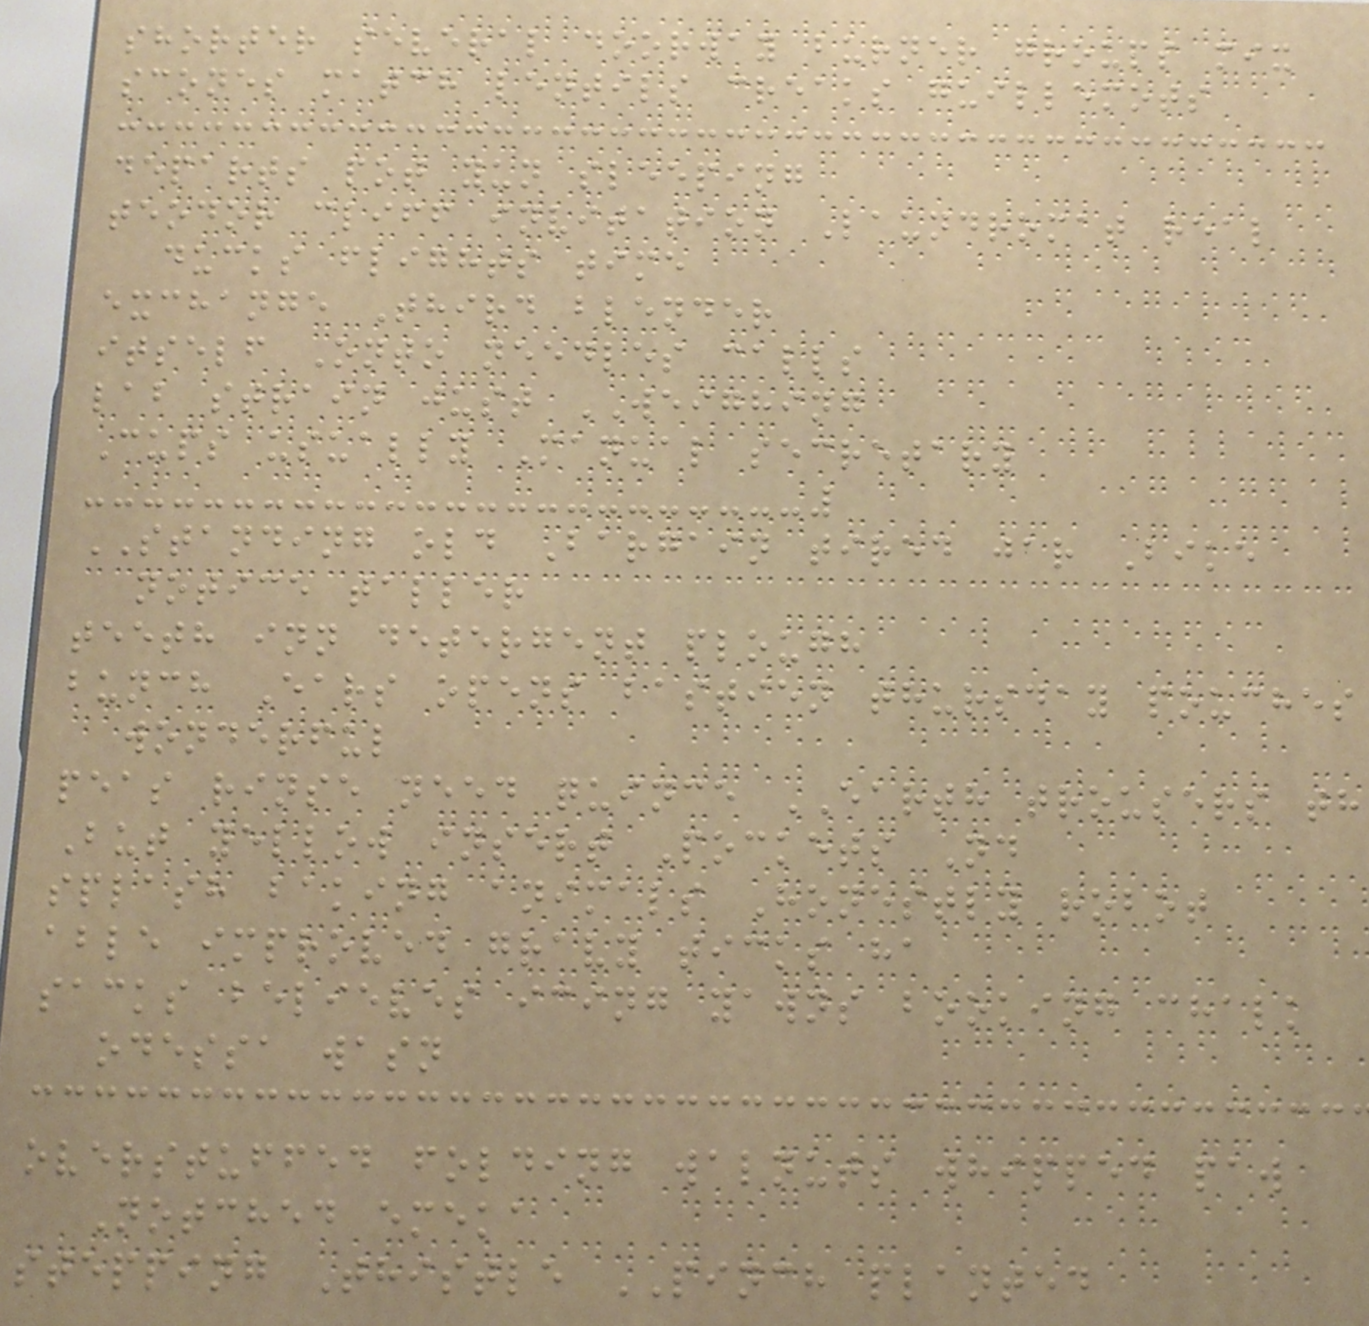shorter several doorway burner groups mix
scones match lentils creaks guillemots
departs pot yun sleeping
teodor cliff invitation Laundromat real
ducks flights time
exchange Third blender
itself Onto needles calls
lab strain just WEIGHING
Cups usually Manual secretary
STANDING old Bargain tired jar Bike
notice taller
teeth inn detergent plough
bunch Ears opens bastien thursday pouches
wonderful
peas rinse need quince EARTH trousers th
But yellow insert Pockets Nd
splash baking animals Honestly robot
able improved gravy ticks ha
sacks believes icing yawns booking chalk
odessa wasn
overstuffed folding walnuts whipped paw
Notched emeka
stepping Thistle PINCH planted
